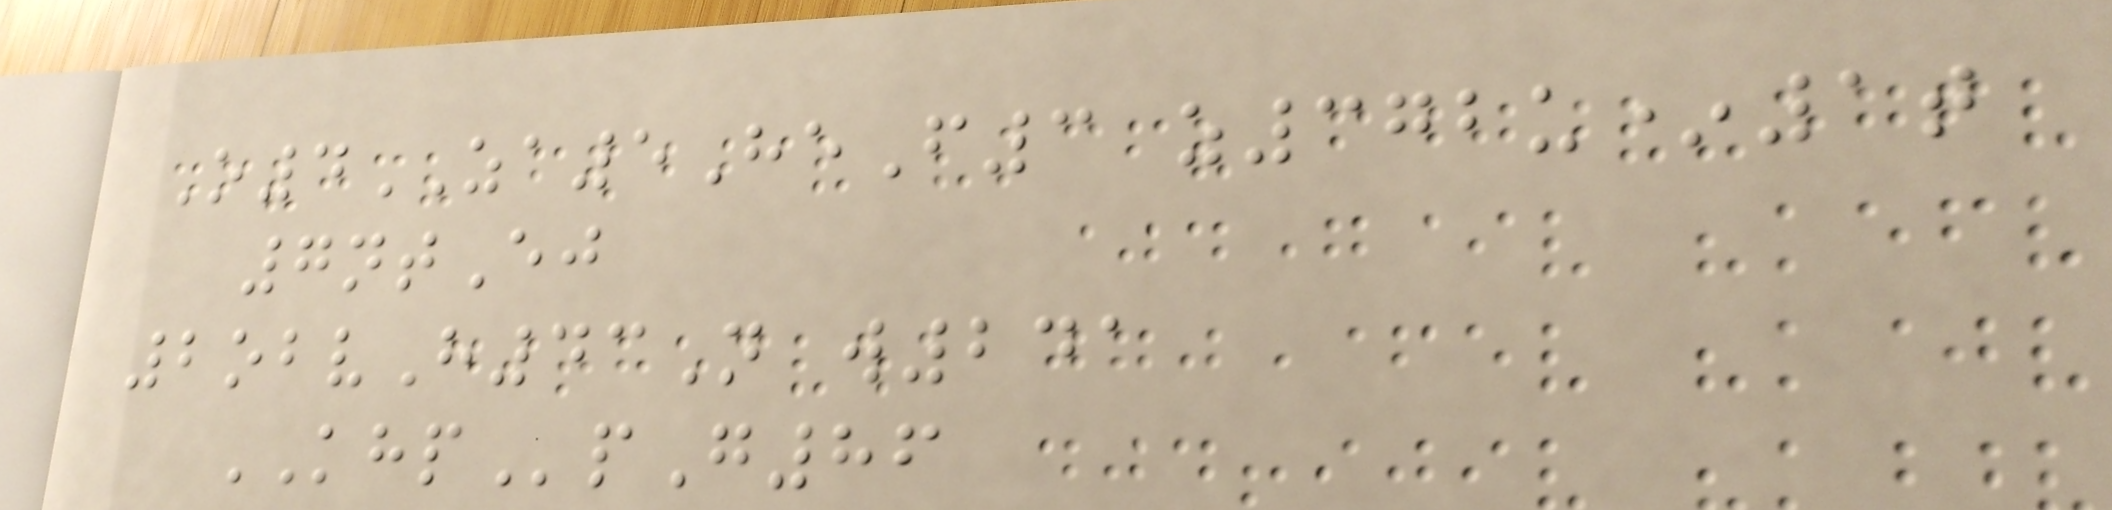O4ZA5HeF3 z372u*1t
7ntEj
2obvH43N w241
KHPpG86
